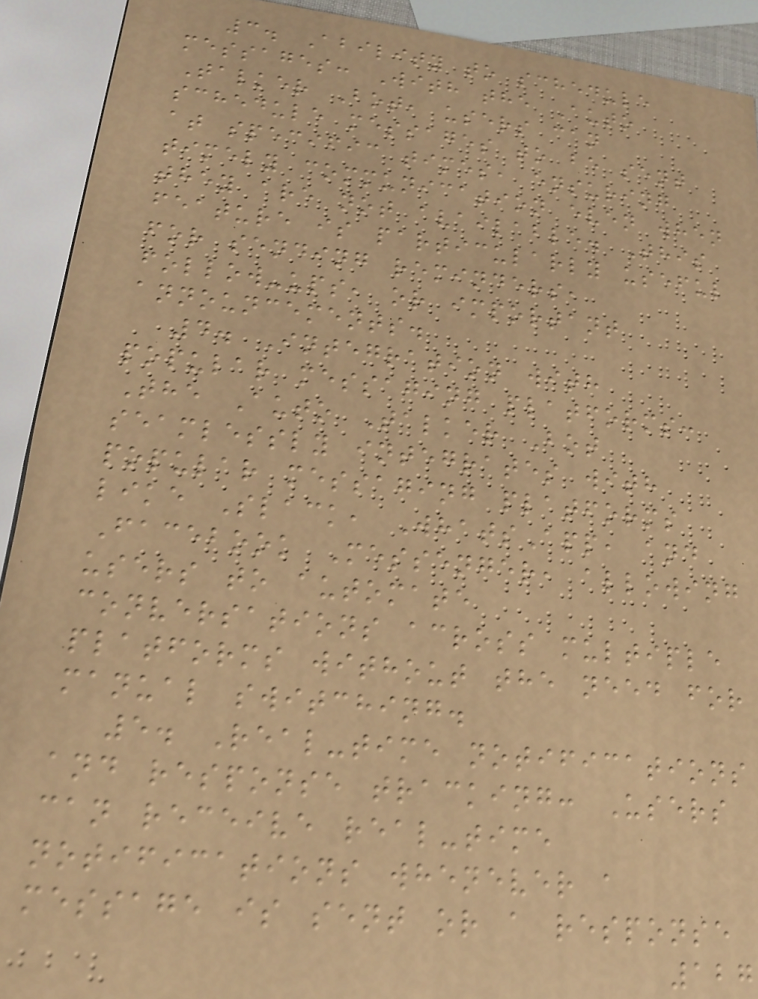3. Ability to schedule
messages: With the Auto
Talker Bot, users can
schedule messages to be sent
at specific times, ensuring
timely communication even when
they are not available. This
feature is particularly useful
for sending reminders,
follow-ups, or important
announcements.
4. Integration with
popular messaging platforms:
The Auto Talker Bot
seamlessly integrates with
popular messaging platforms
like Slack, WhatsApp, and
Facebook Messenger, allowing
users to automate
conversations across multiple
platforms without the need for
manual switching.
5. Real-time notifications
and response tracking: Users
can receive real-time
notifications whenever a
message is sent or a response
127
